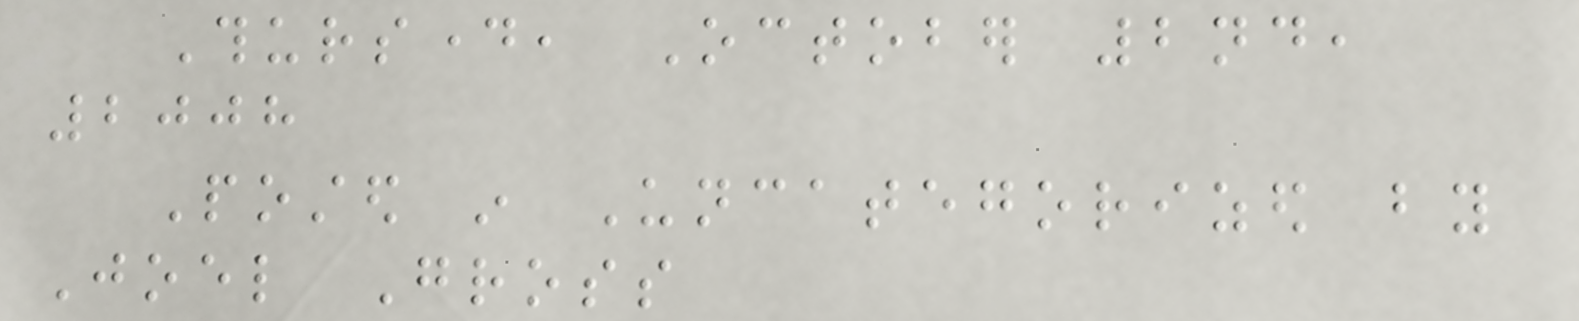Thursday, October 2nd,
2008
Posted in Uncategorized by
Joel Gross
